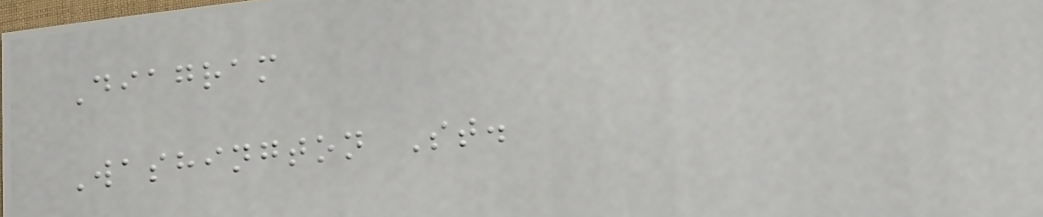Diagram
Washington St.
